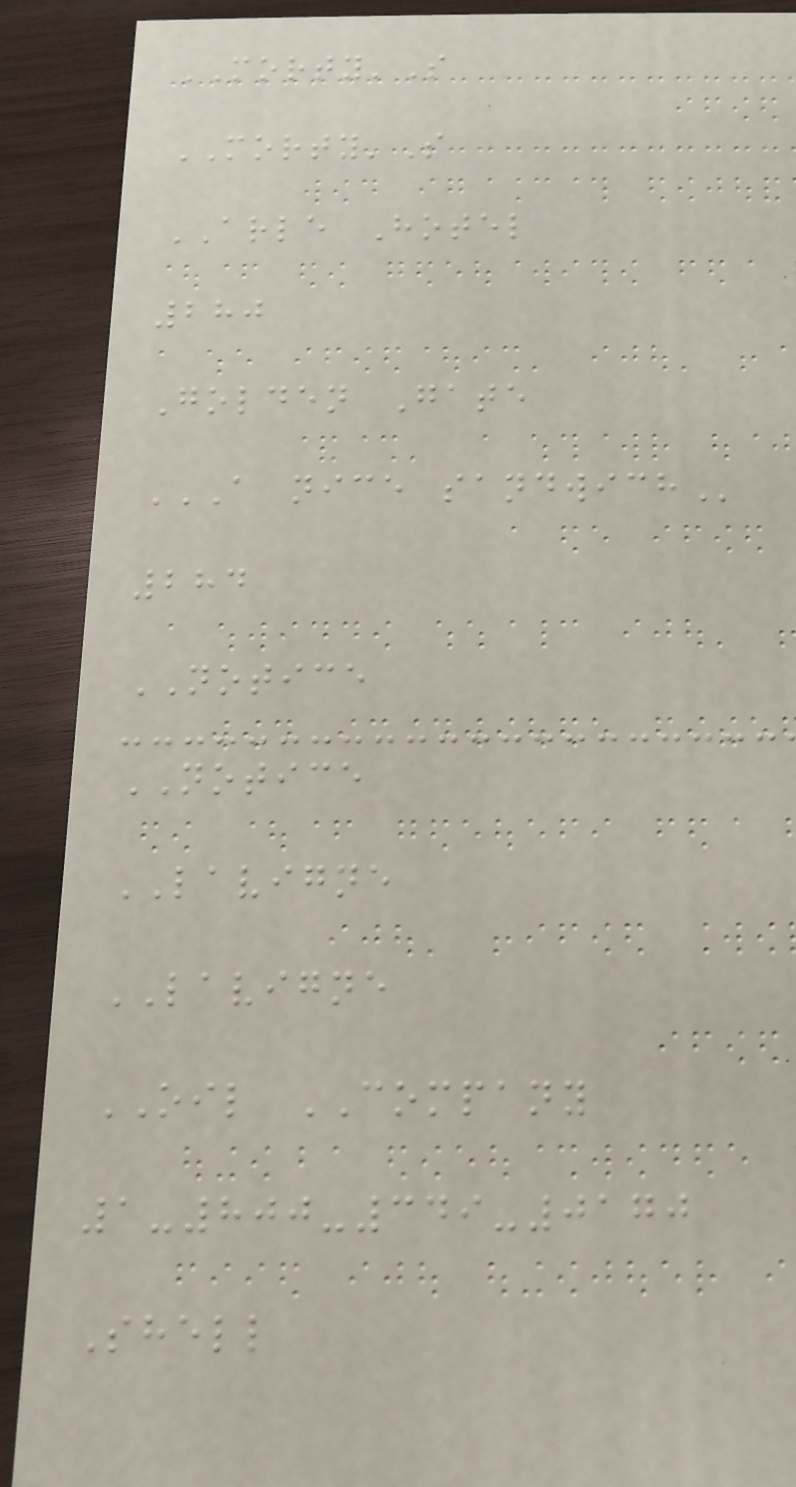MORTY'S
MORTY'S
ARLE Hotel
280
Golden Gate
A NICE SANDWICH
284
NOTICE
NOTICE
LAVIGNE
LAVIGNE
OIL COMPANY
1-800-349-0170
Shell
